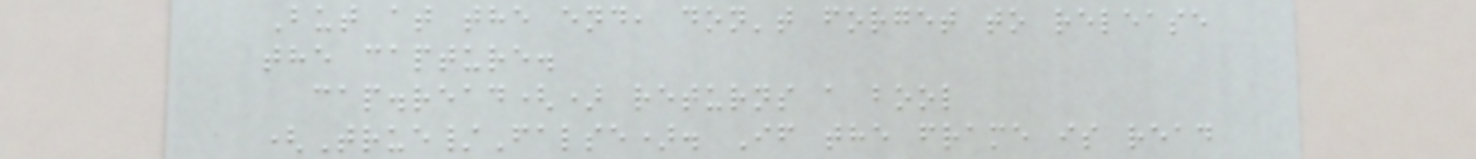But at the end, don't forget to release
the capture.
cap.read() returns a bool
(True/False). If the frame is read
